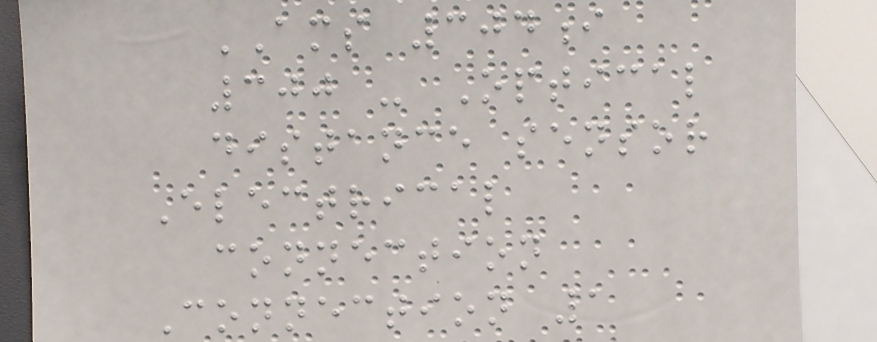AMS 304i
300 - Optical
distance sensor
Electrical
connection
Connection 1
